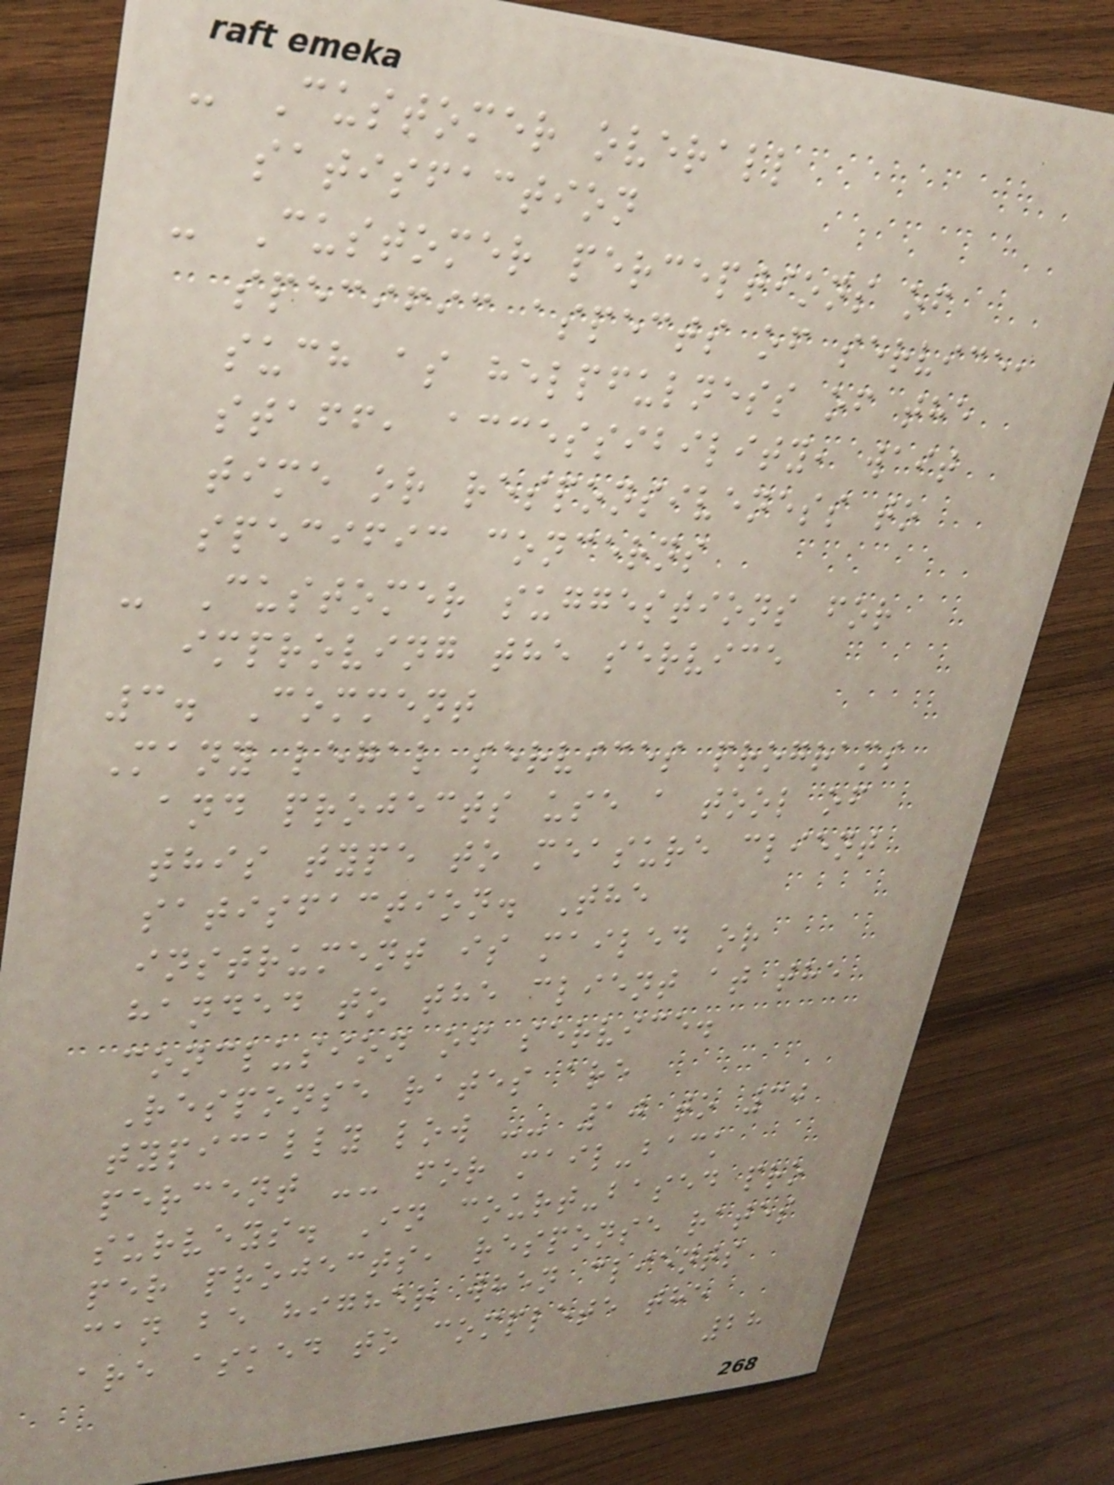- Customer overall
satisfaction
- Customer perceptions of
specific aspects of service,
such as helpfulness of the
staff, accessibility, wait
time or responsiveness to
specific concerns
- Customer suggestions for
improving the service
3. Comment
Many legal services programs
and projects use a tool of
this type to measure client
satisfaction. The
instrument is mailed or
handed to the client at the
conclusion of service.
Response rates are
typically low -- 10 to 30
percent -- for mail-back
surveys. In court-based pro
per projects, response rates
can be higher when clients
are asked to complete the
28
